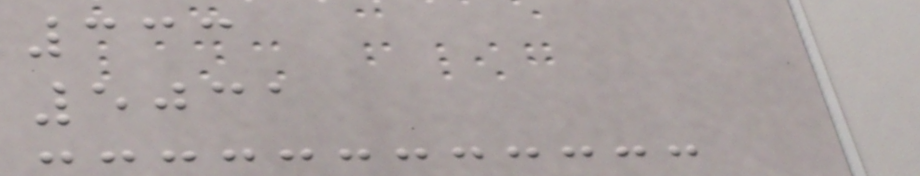333
5031
